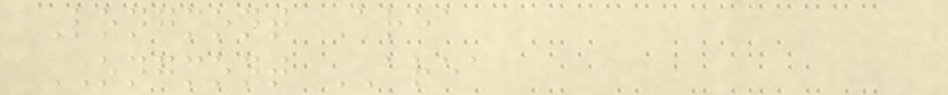Longmont Area
ONGMONT AREA
